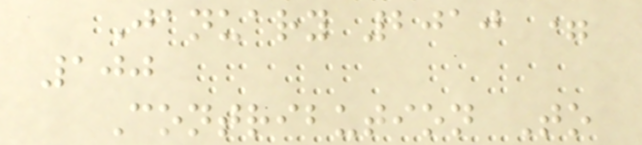January 2010 =
100
Contribution To
